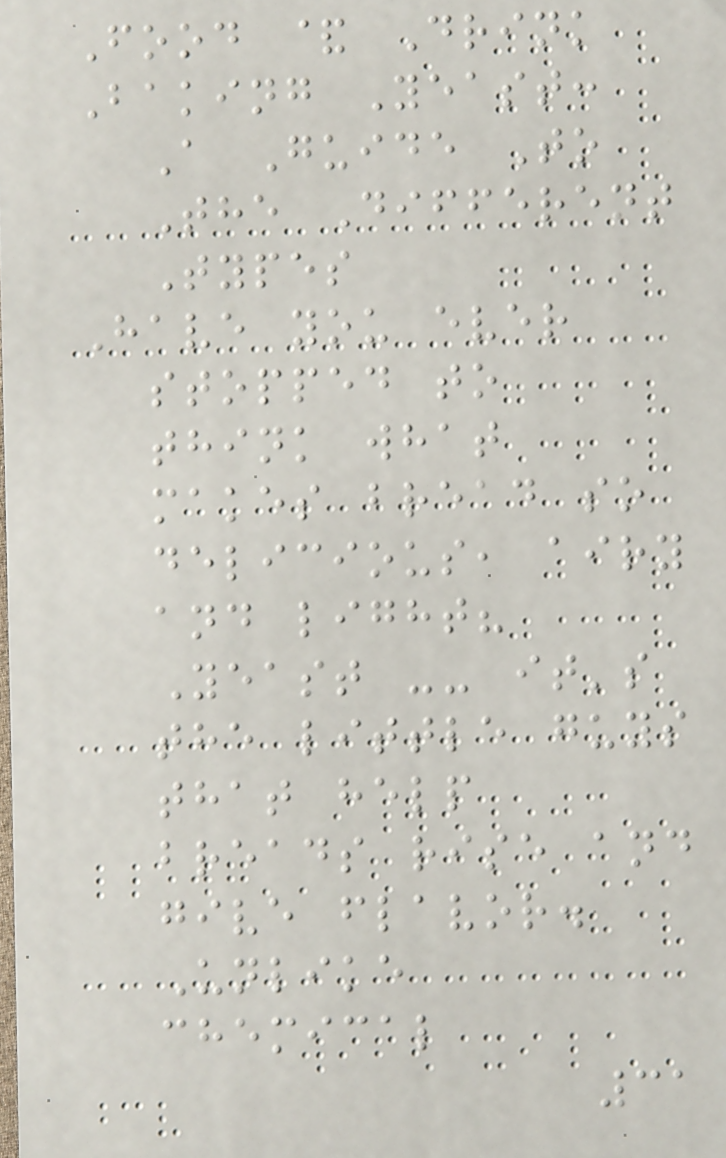Food & Drink
Baking Yeast:
A Guide To
The Different
Types
Have you ever
stopped to
think what
makes bread so
delicious, airy
and light?
Yeast -- it's
the little guys
that help
breads rise and
give flavor.
Unlike
chemical
31
